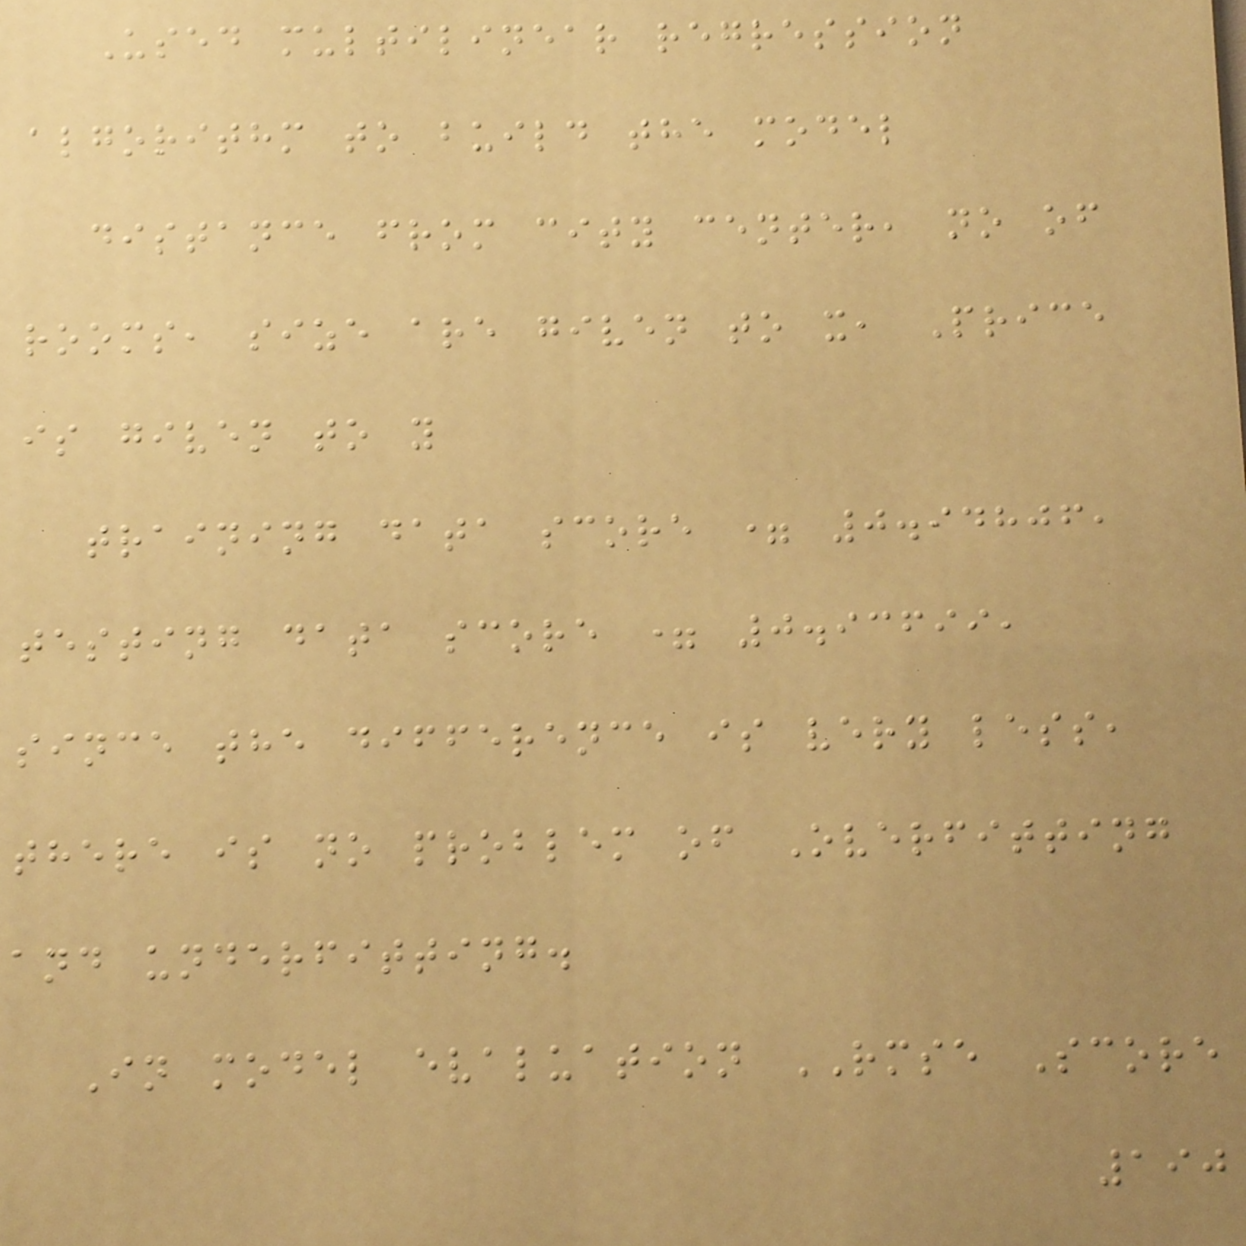Used multilinear regression
algorithm to build the model
distance from city center, no of
rooms, size are given to x, Price
is given to y
training data score = 0.94806,
testing data score = 0.93699,
since the difference is very less,
there is no problem of Overfitting
and underfitting.
In model evaluation RMSE Score
190
